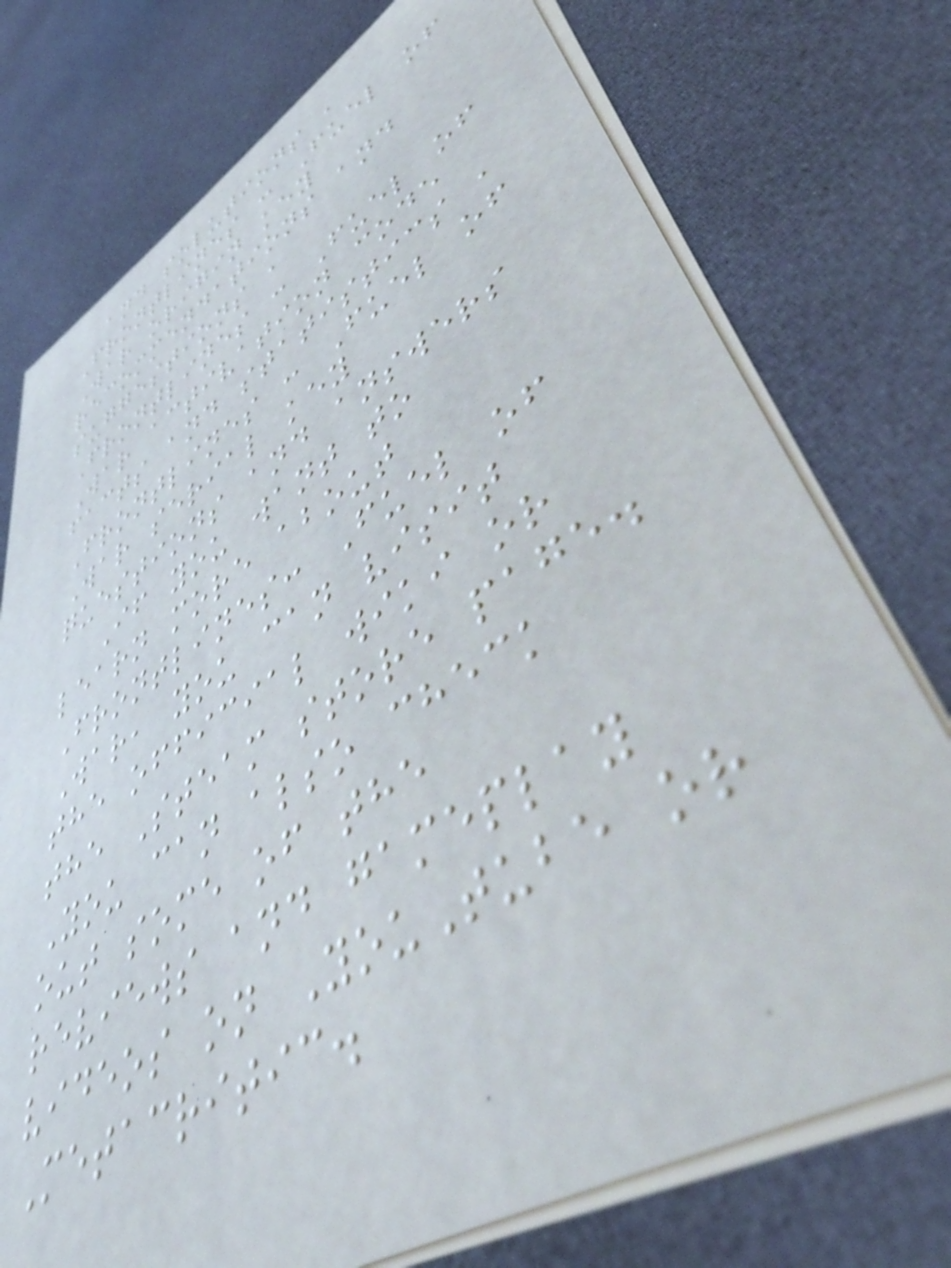and solutions ,
Frontlines : Fuel of
War origin key
recommendations and
suggestions ,
Frontlines : Fuel of
War activation code
facts and statistics ,
Frontlines : Fuel of
War serial key
questions and answers
If you want to
learn more about
Frontlines: Fuel of
War, you can visit
the official wiki or
the Steam store page.
You can also check
out some of the
reviews and gameplay
videos on YouTube or
Metacritic.
